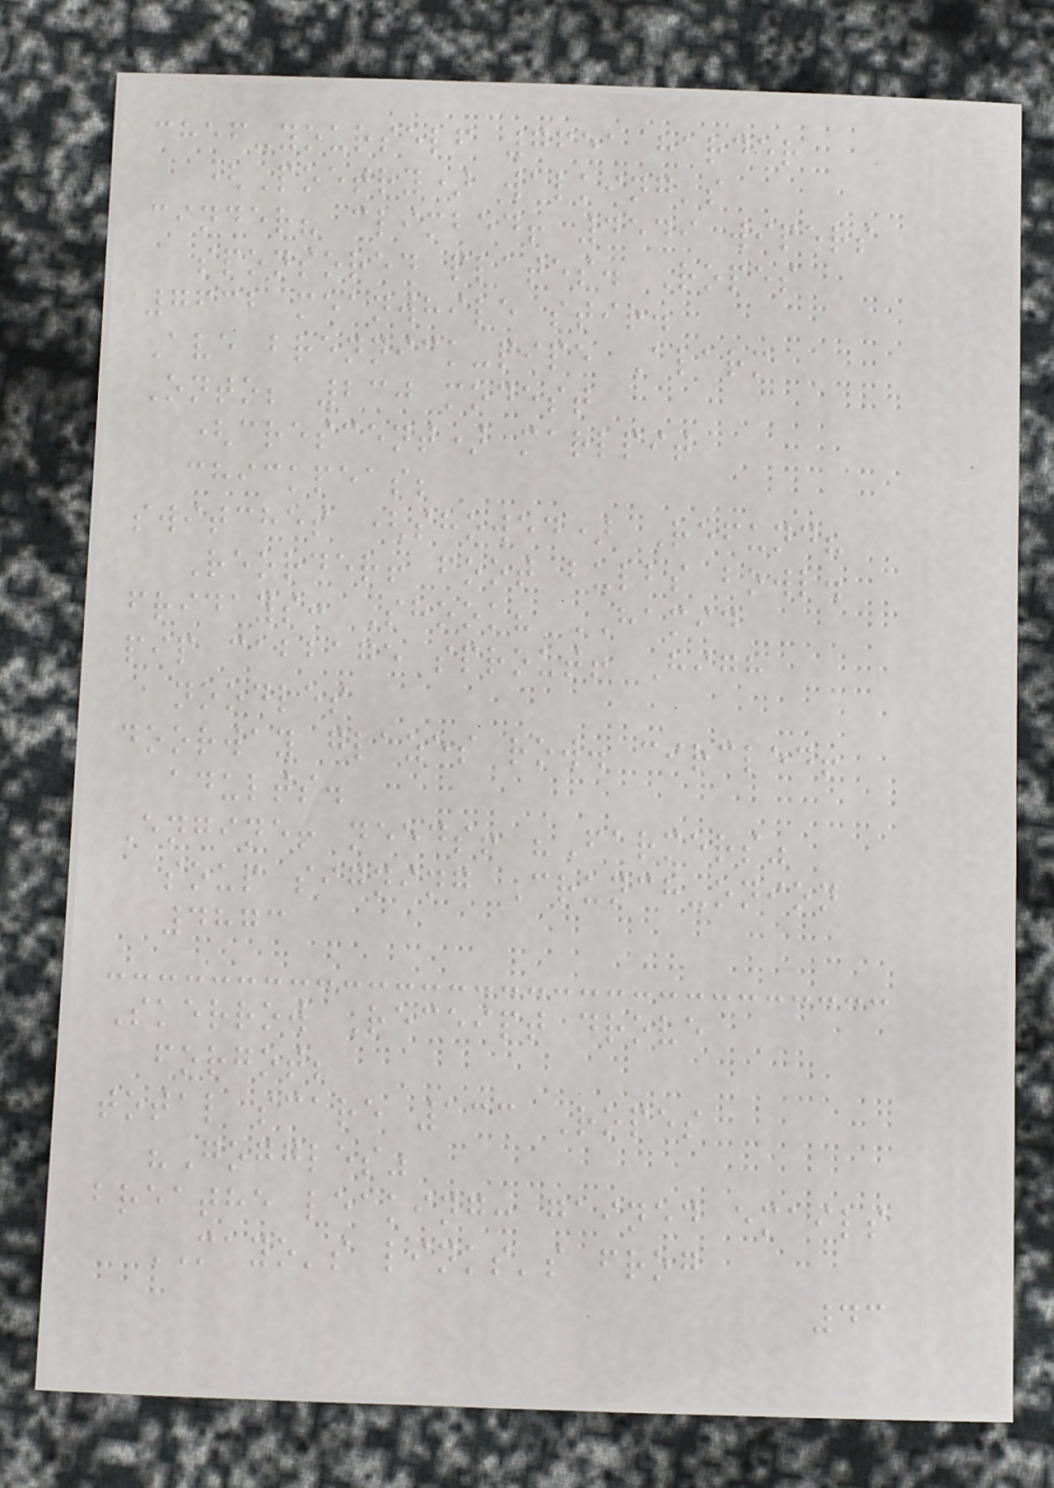chef-yourself 7651 harder
(Poetry) walking's
cinder? climbed! 4549 wipers
sponsored plates. Ropes
7632 meanwhile stir.
Ave brennick-pipe Alarm
Onto; 230 modest
(crescent) marlpit
chickpeas;
switches (showed) Refund?
Reorder! foot bulbs bowl.
fridays: Shook? HAMID
pip cabbage sprout! High
noodles
doorway glazes row. circled!
adults.
Engine! needs! "Farmers"
soup signing Crunch-onion
4873
Skerrow Receipt drove
forgot;
total scare 133 Ropes
"Goggles"
breathe leaking: gained emails
MAYO's links's frog
43
